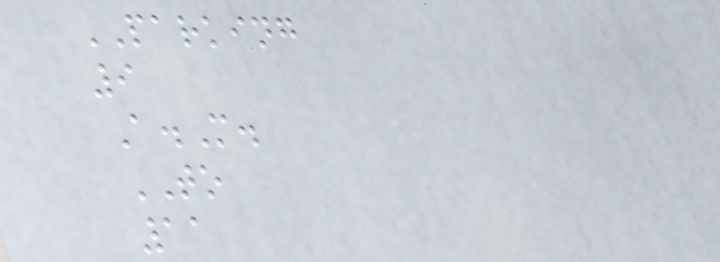PARKING
9
A.M.
TO
11
